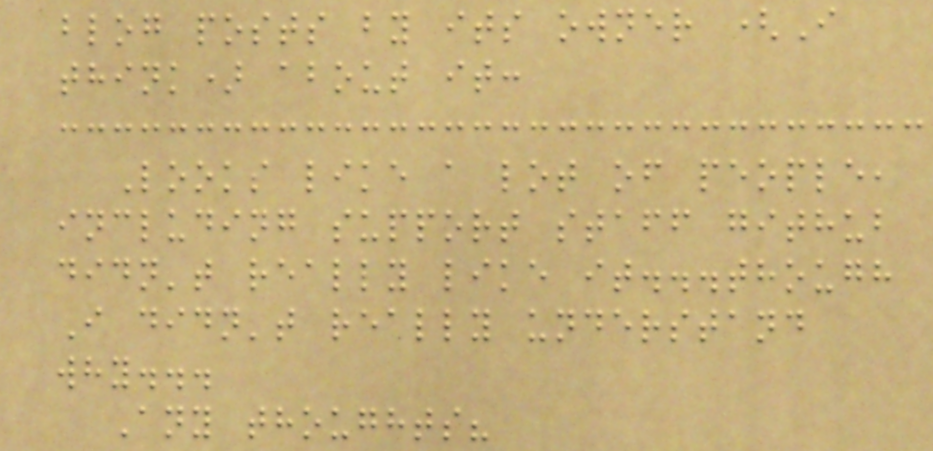blog posts by its owner (I
think) about it:
Looks like a lot of people,
including support staff github
didn't really like it...though
I didn't really understand
why...
Any thoughts?
